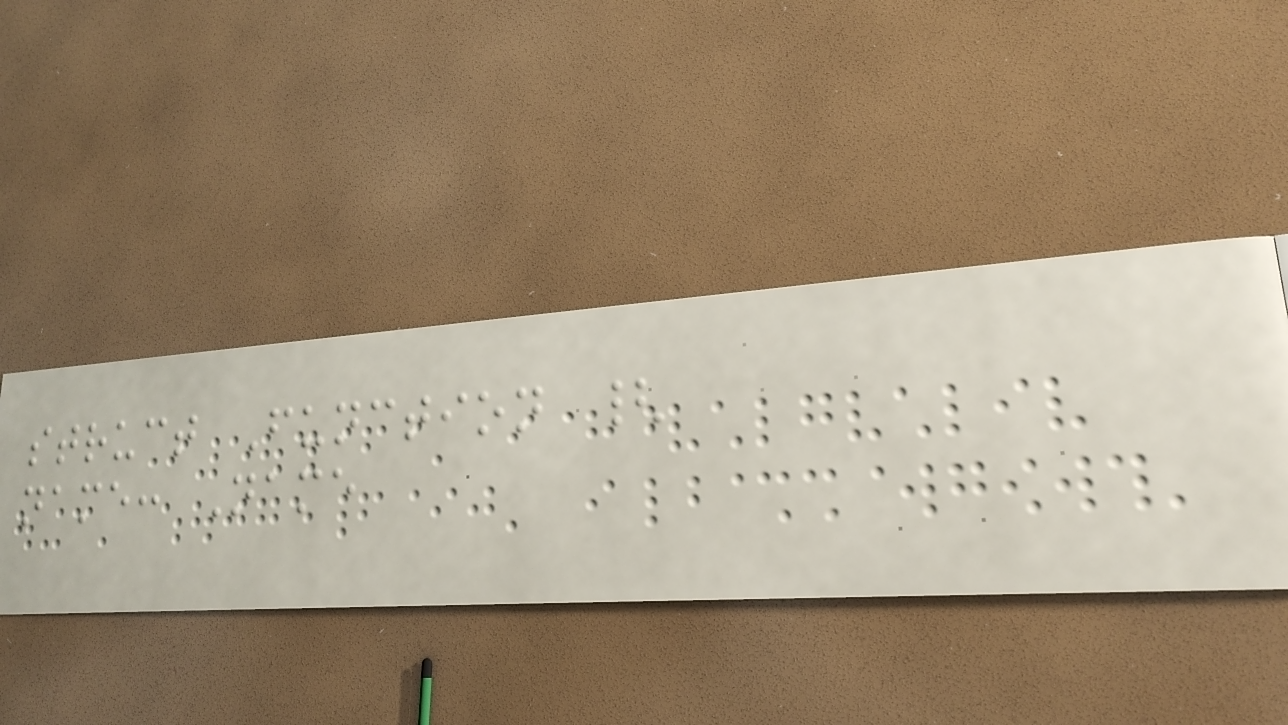struct Function {
name: Name
